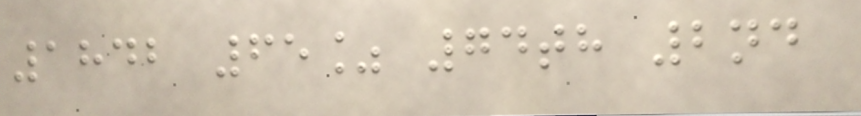1842 65% 74th 2nd
